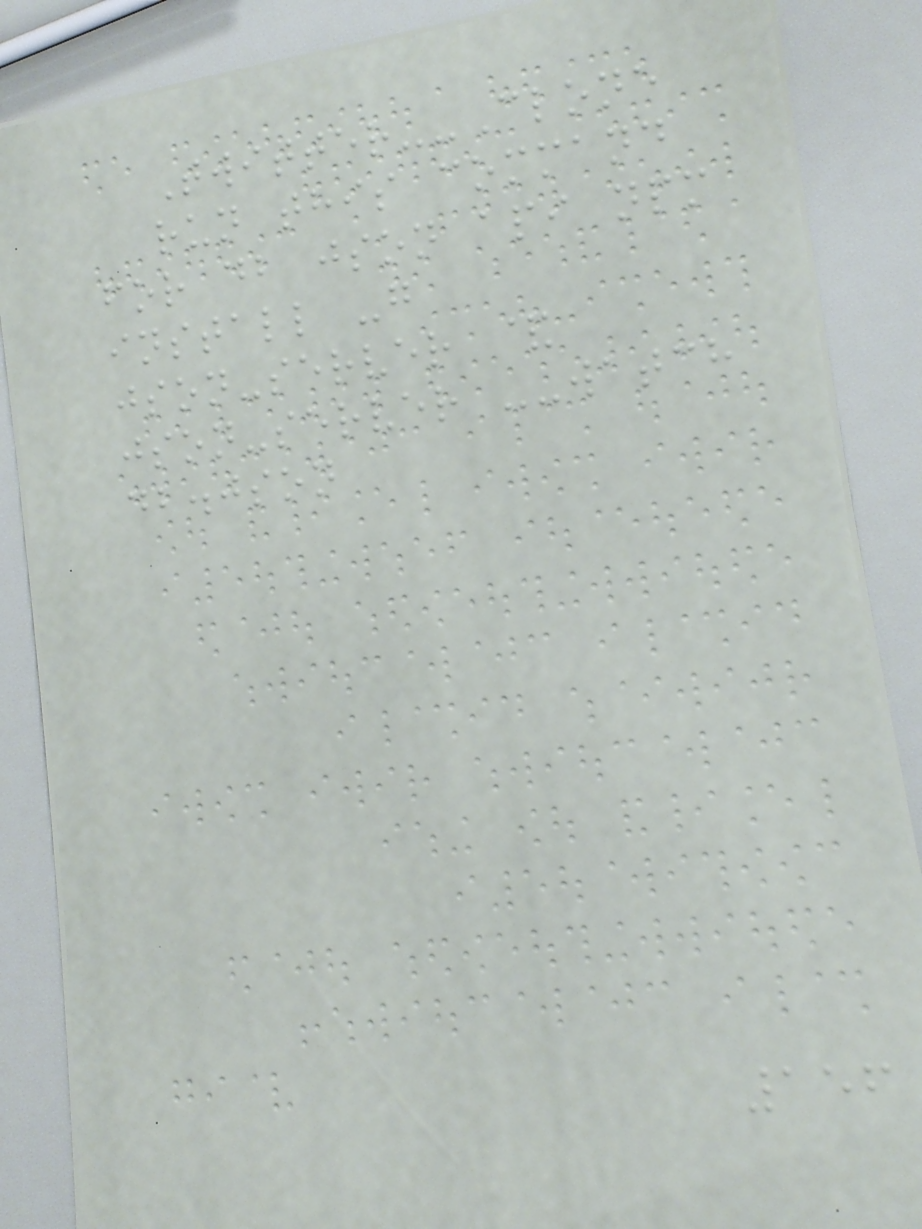Twitter--Clone
run this command
for db json api npm
install -g
json-server &
json-server --watch
db.json
156
